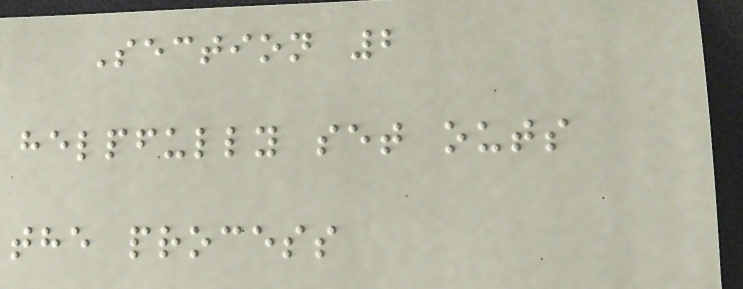Section 2
helpfully set outs
the process
